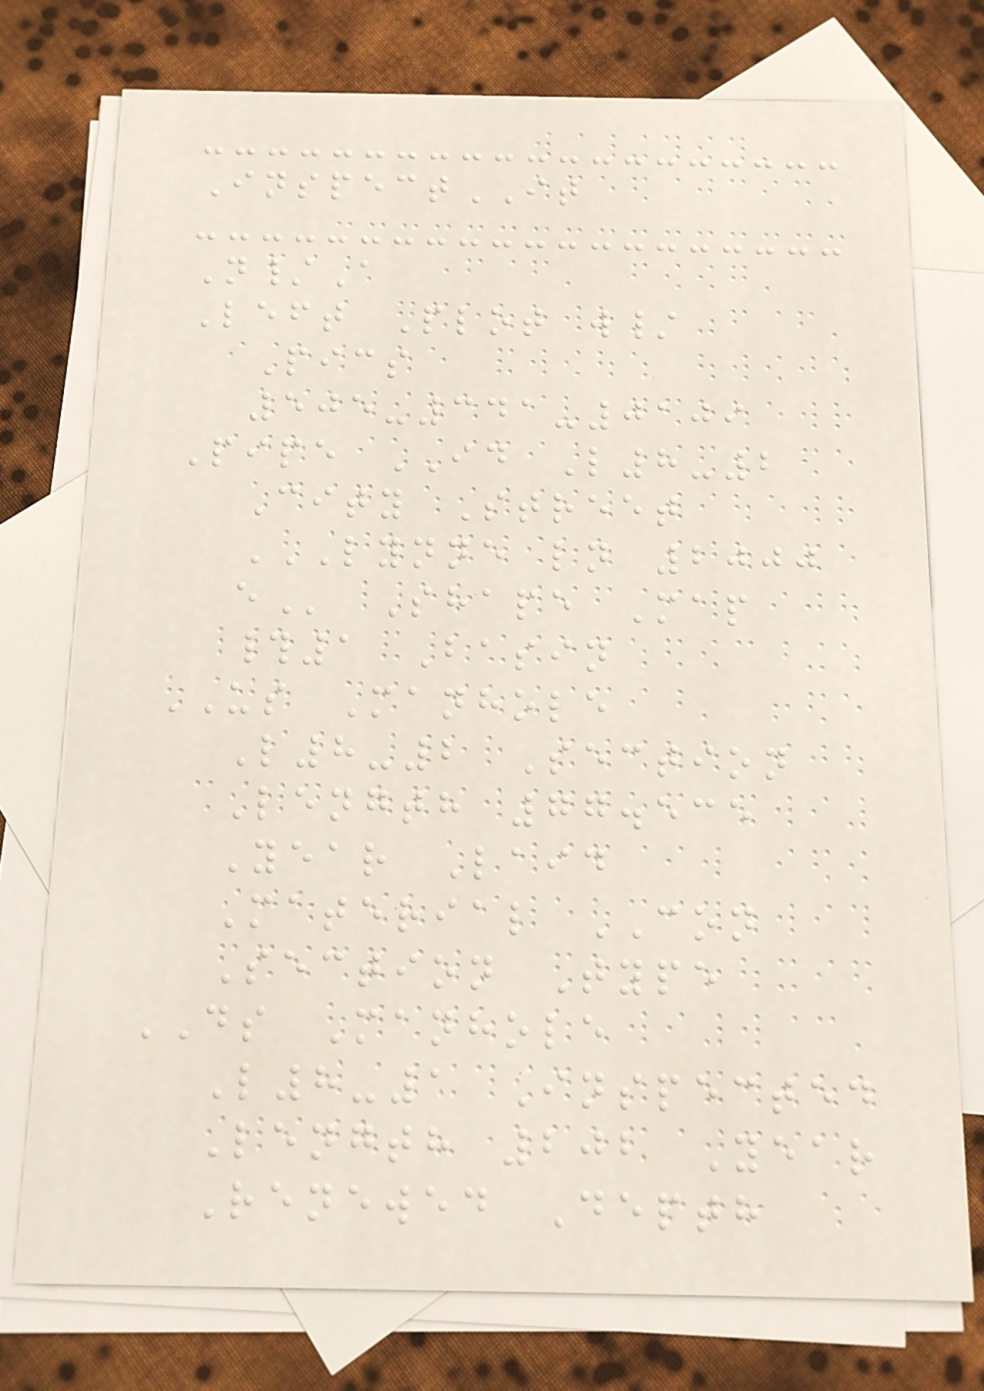InspectIT
N/A
Left Plot w/
Pics
505-341-0109
Pipe ID L8-2
City Street
LYNNE LN 2000
E Shape Map
#1 Basin
US Manhole
L8-2 Section
Length 77.535
Year Laid
Material CON
Section Type
DS Manhole
L8-1 Inspected
Length 202 Year
Renewed Depth
